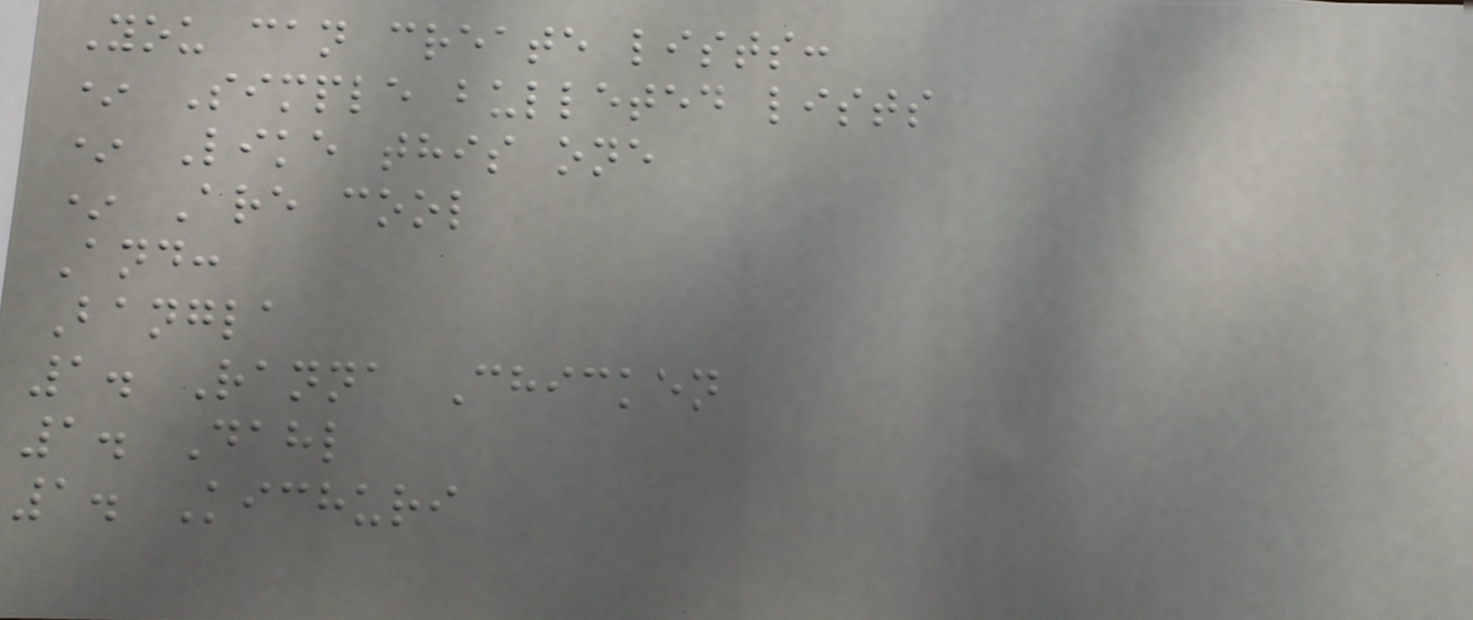You can create lists:
* Simple bulleted lists
* Like this one
* Are cool
And:
Bangla
1. Ranna Chicken
1. Dahl
1. Kichuri
